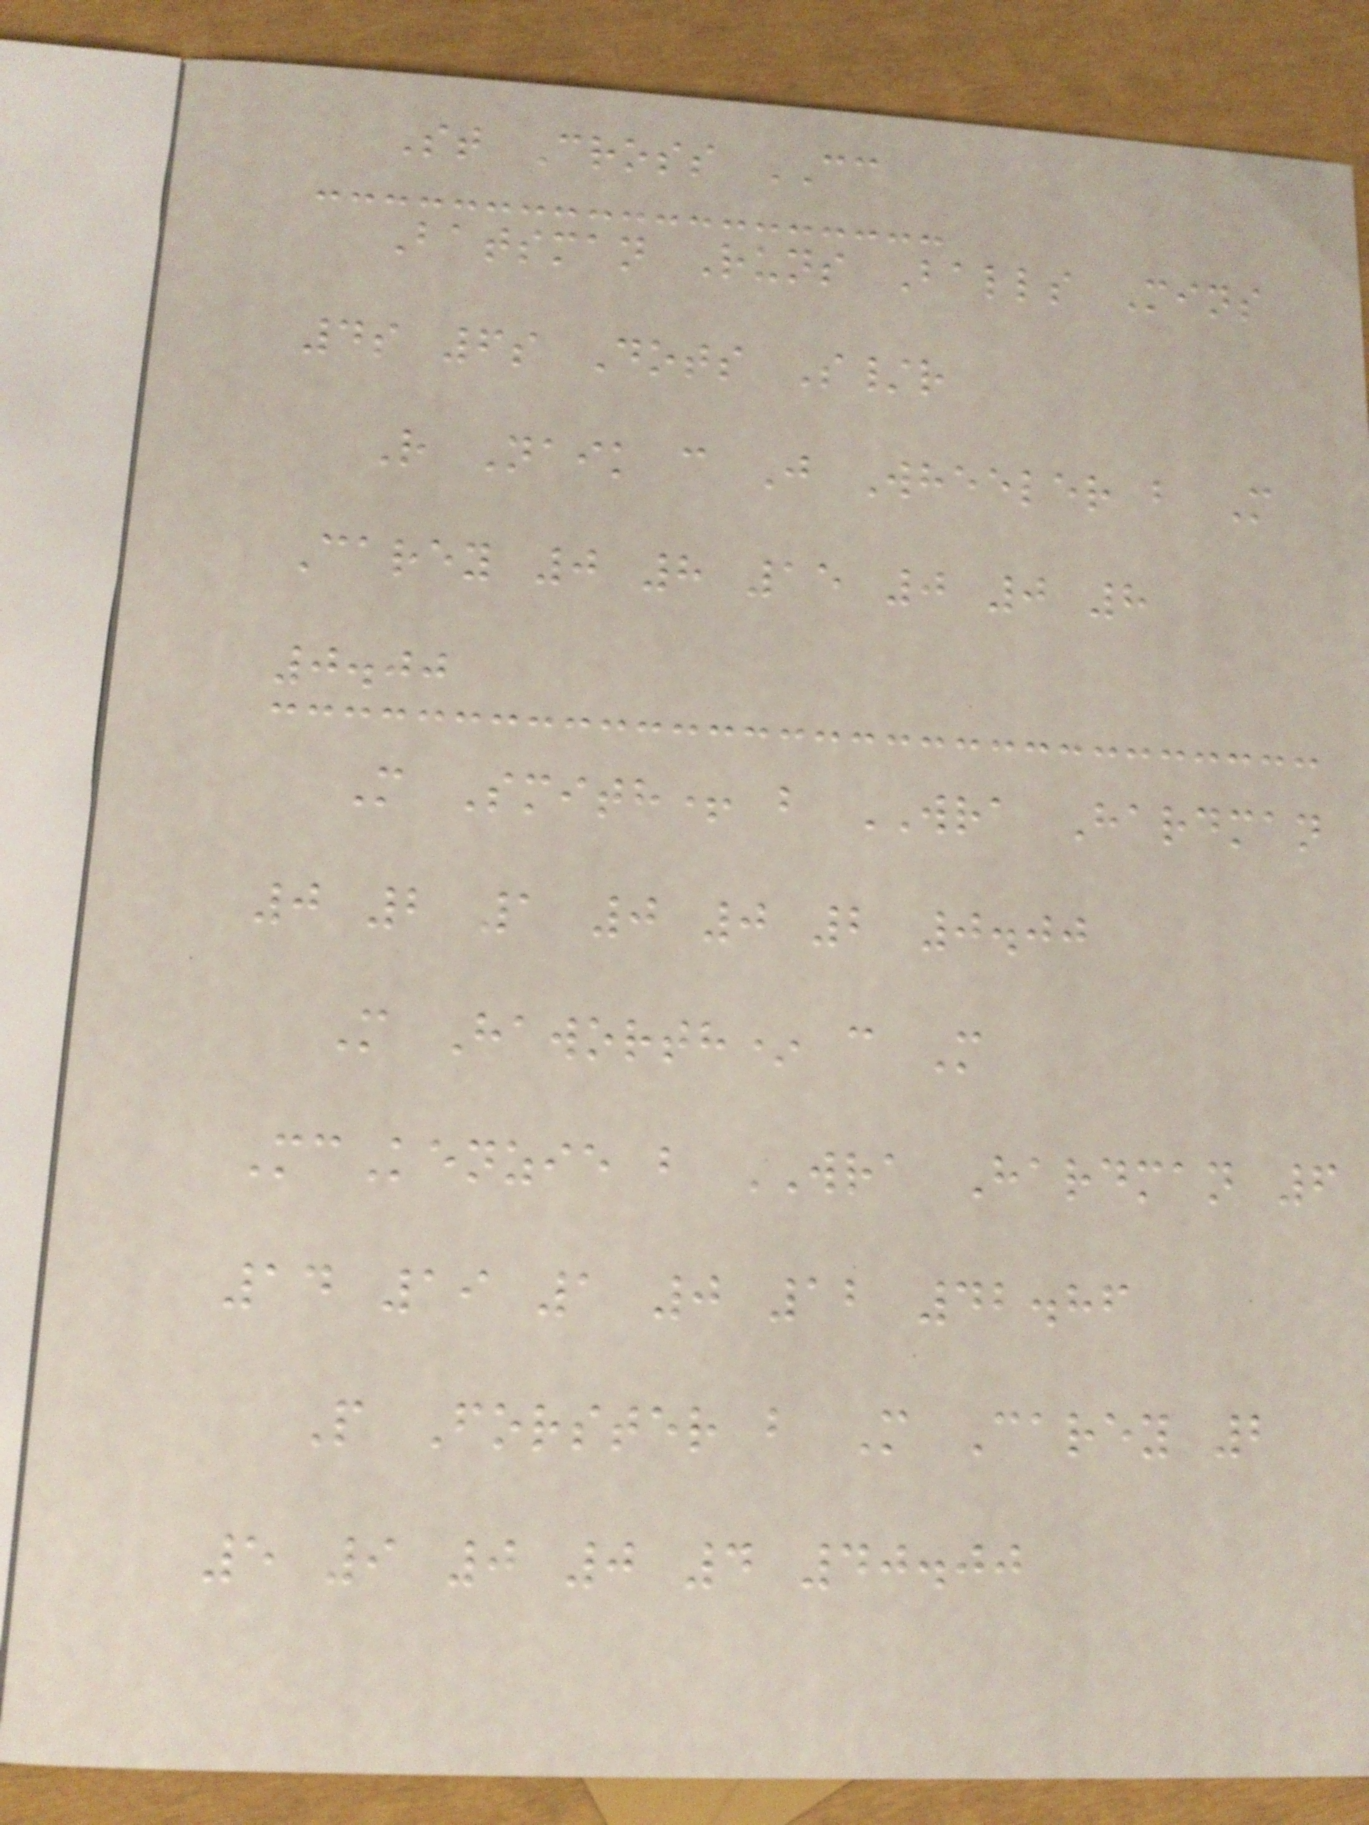St Cross CC
Batsman Runs Balls Mins
4s 6s Dots S/r
R Naik c J Wheeler b M
Carey 0 8 15 0 0 8
0.00
M Smith+ b WRA Hardman
0 2 1 0 0 2 0.00
M Haworth* c M
McKenzie b WRA Hardman 6
14 19 1 0 12 42.86
P Forster b M Carey 2
5 9 0 0 4 40.00
